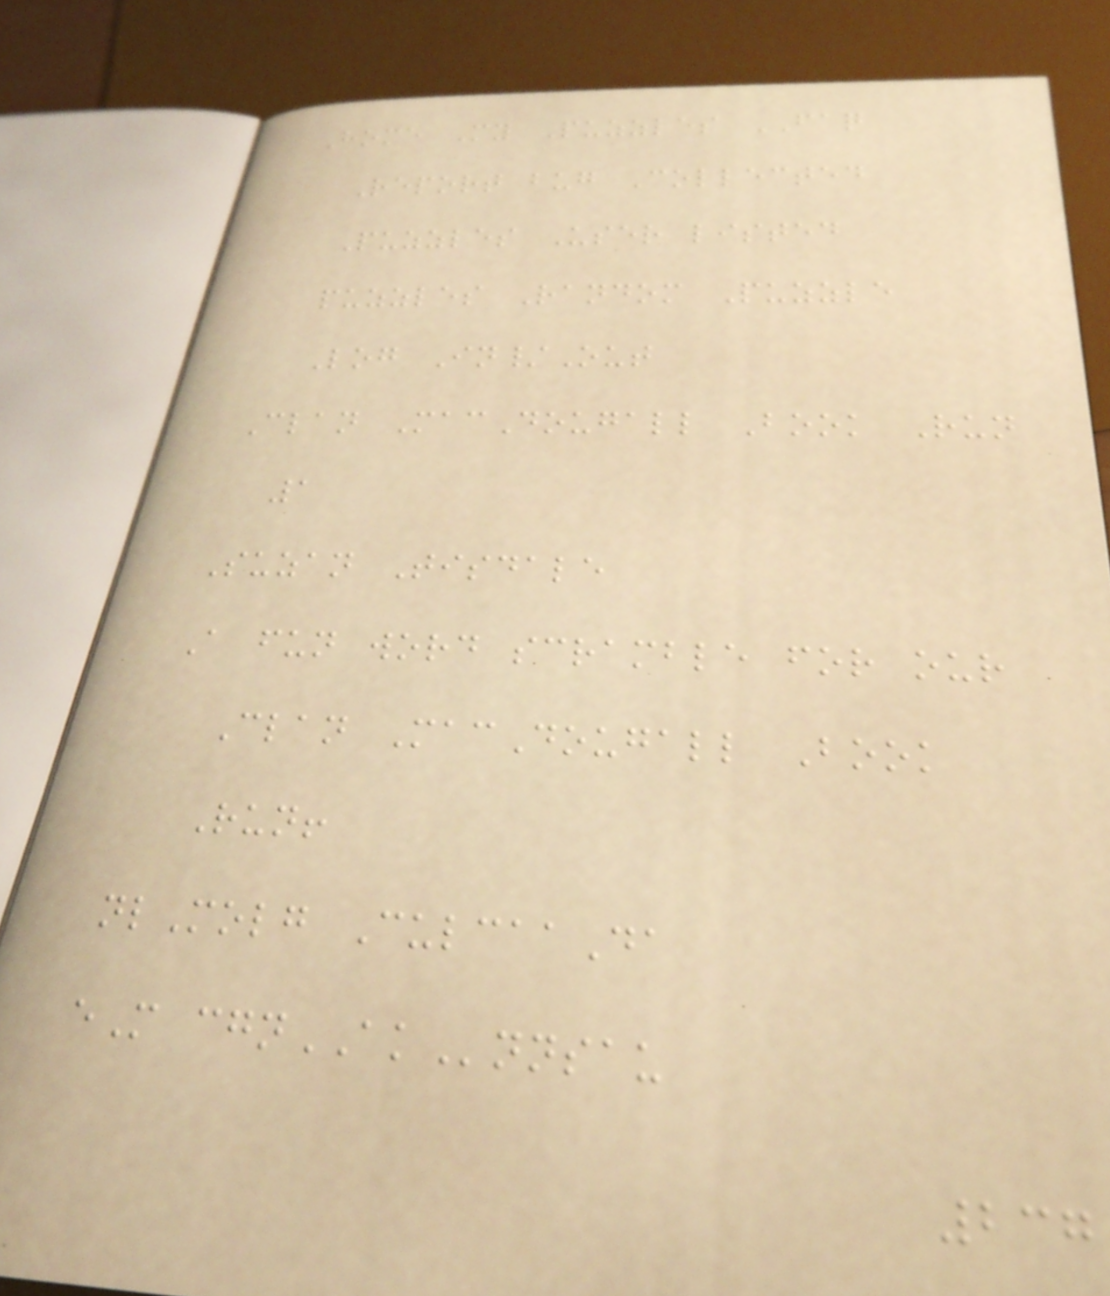Home My Puzzles FAQ
Report bug Collected
Puzzles User listed
puzzles Random Puzzle
Log In/Out
Clan MacDougall Book Run
1
Suzan Tisdale
A fun word scramble for our
Clan MacDougall Book
Run!
nlMolg CulcaaDa
eM cgnAKnnsau
237
